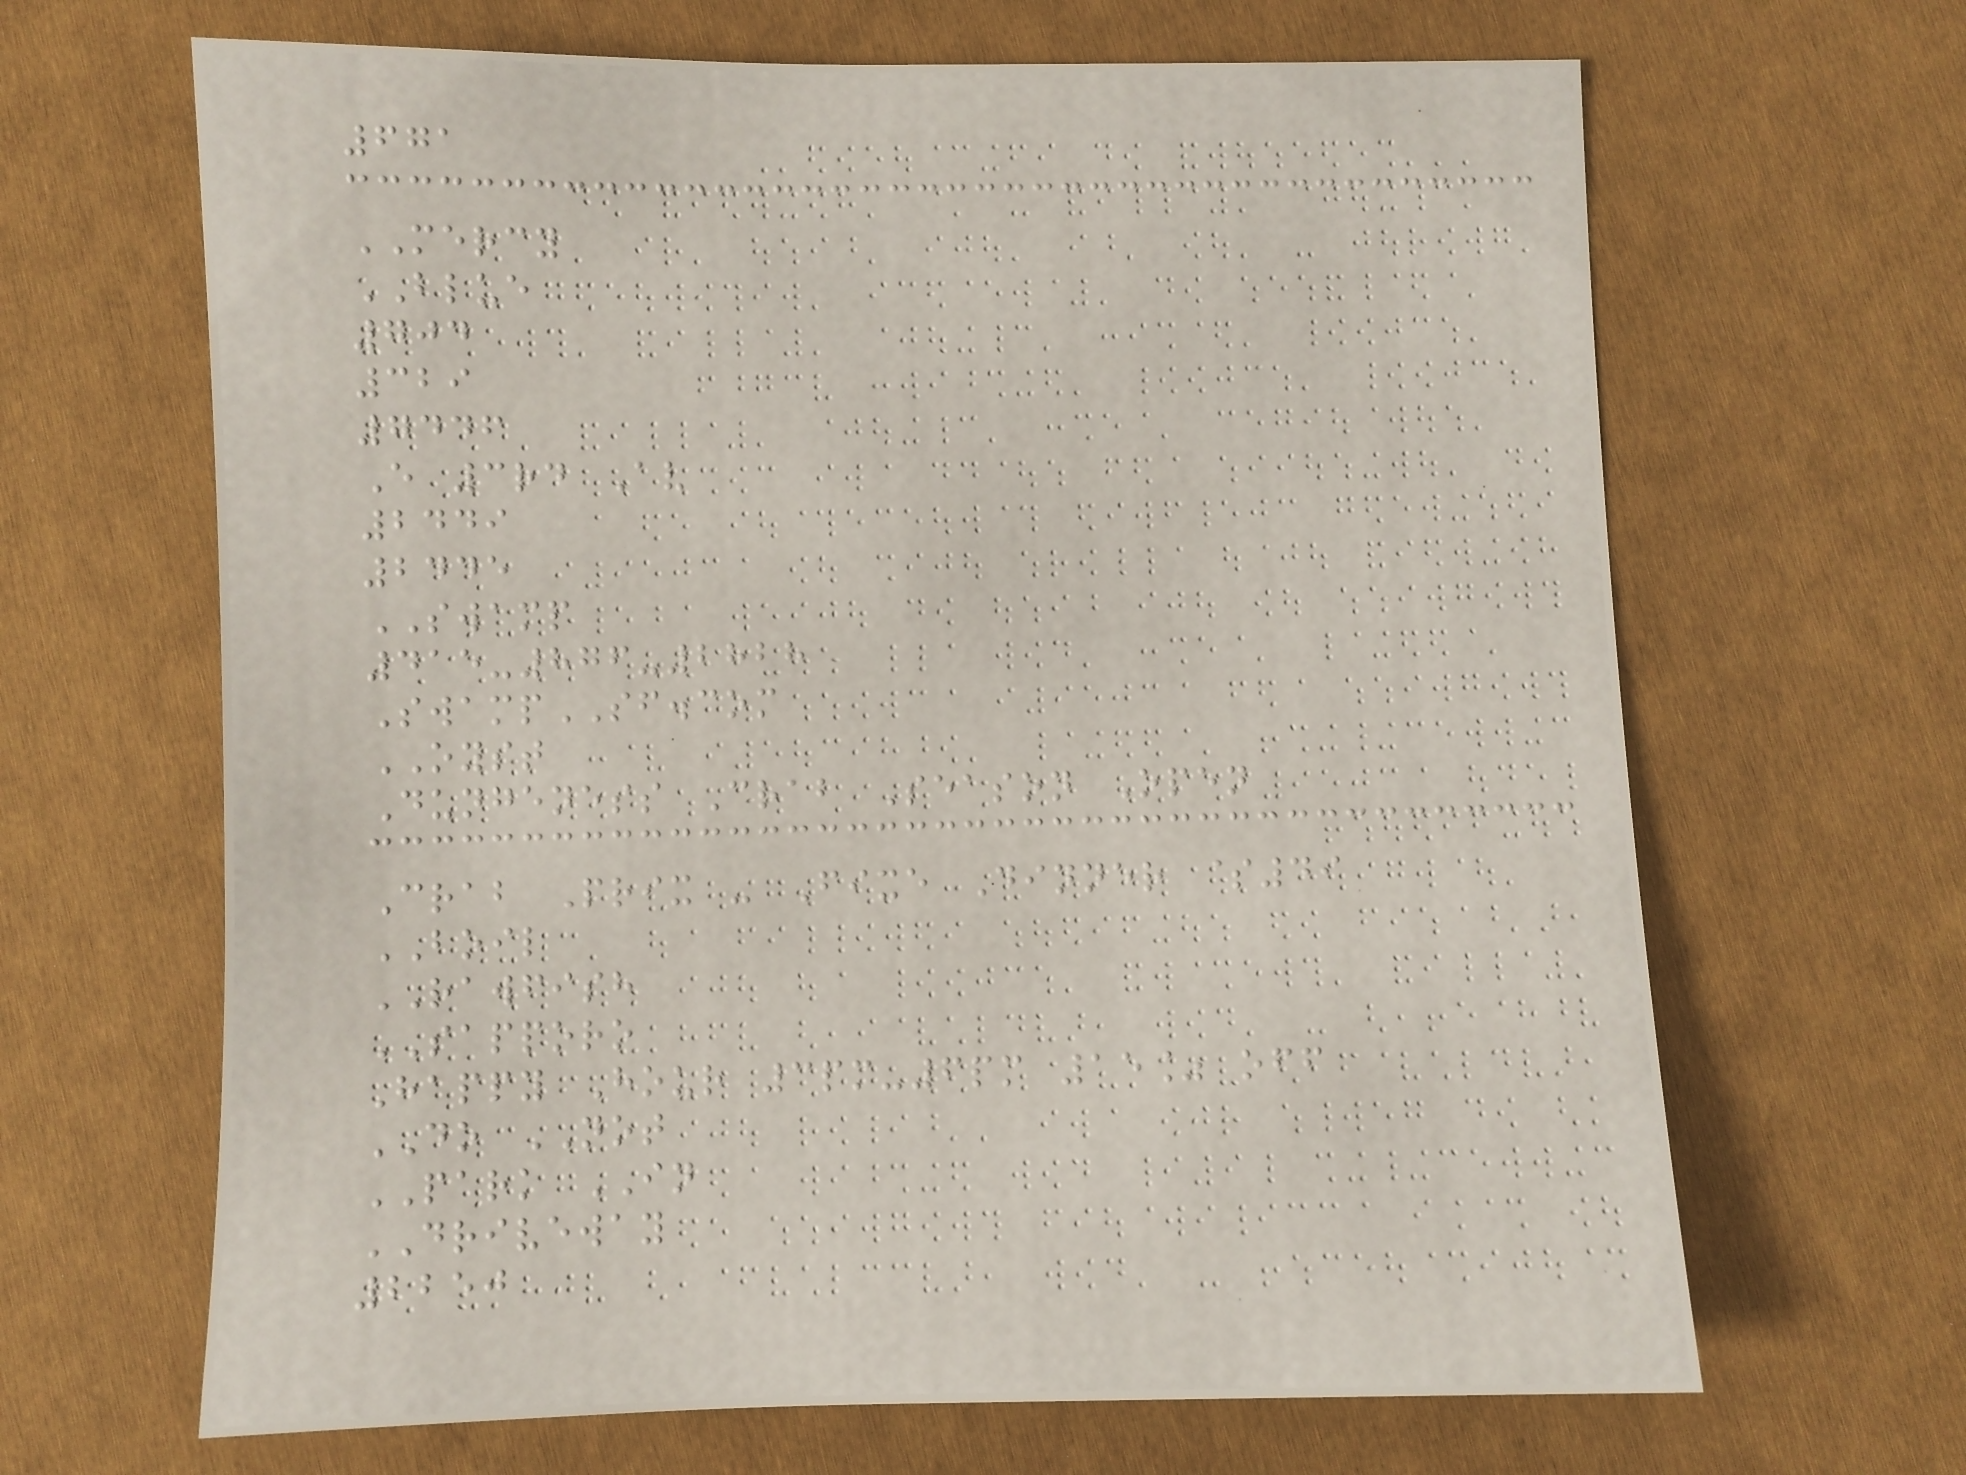671
MERCY
BLUE
704
329
7446
E 3rd Av
2449
2445
SWAMP
415-876-2828
SwampSF.com
OYST
Dungeness Crab Season Open
Crab Prix - Fixe Dinner $49
BOIL
RAWFISH
SAPPORO
Happy Hour 3pm-6pm 15% off
DO NOT
PARK IN
DRIVEWAY
2250
